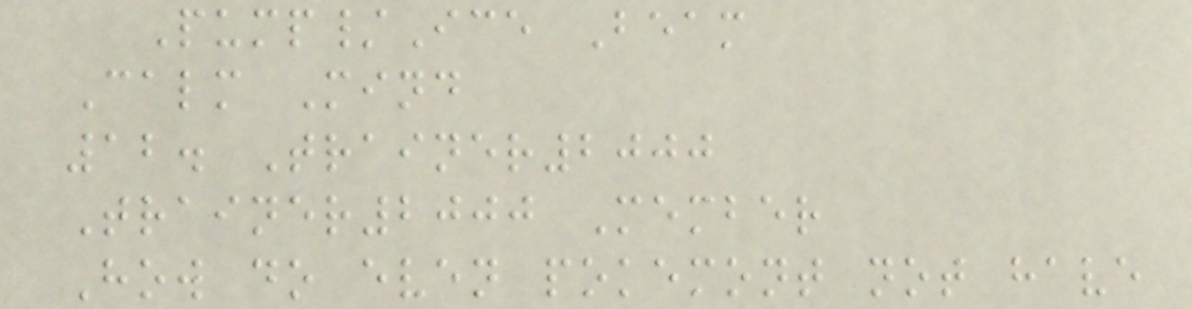Pump/Ice Beam
Calm Mind
12. Trainer2000
Trainer2000 Member
How do even pokemont not have
